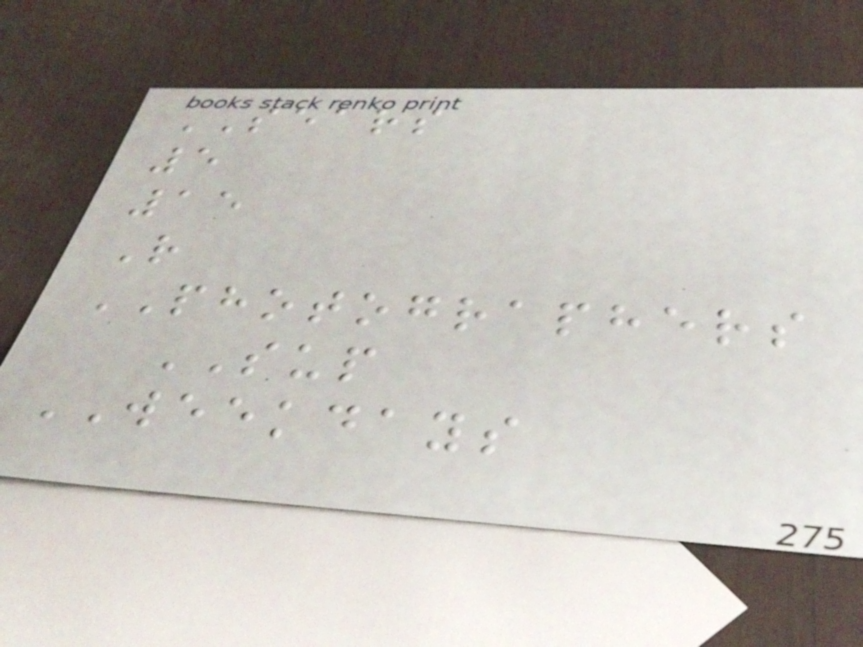SEARS
5
15
R
PHOTOGRAPHERS
SUP
WEEKDAYS
